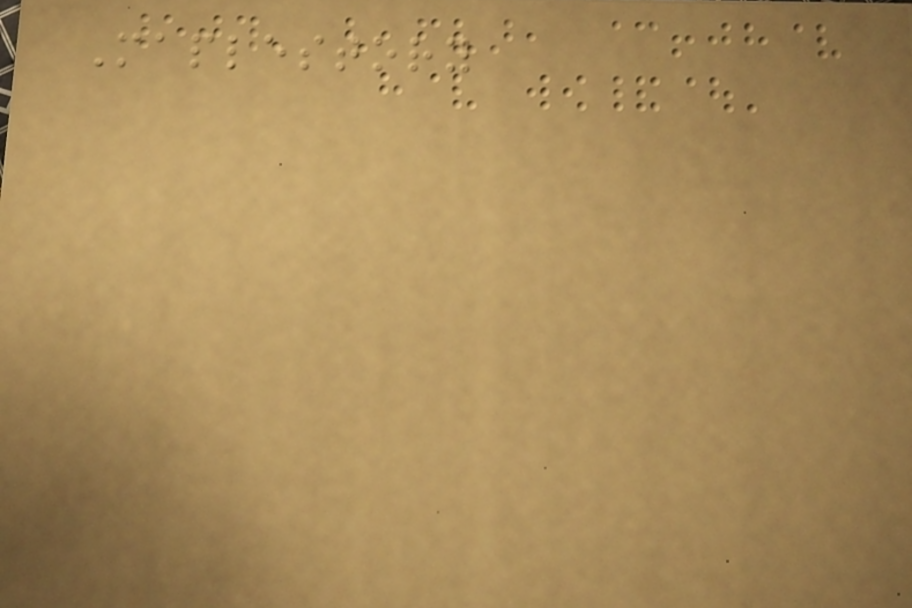Maplestory
